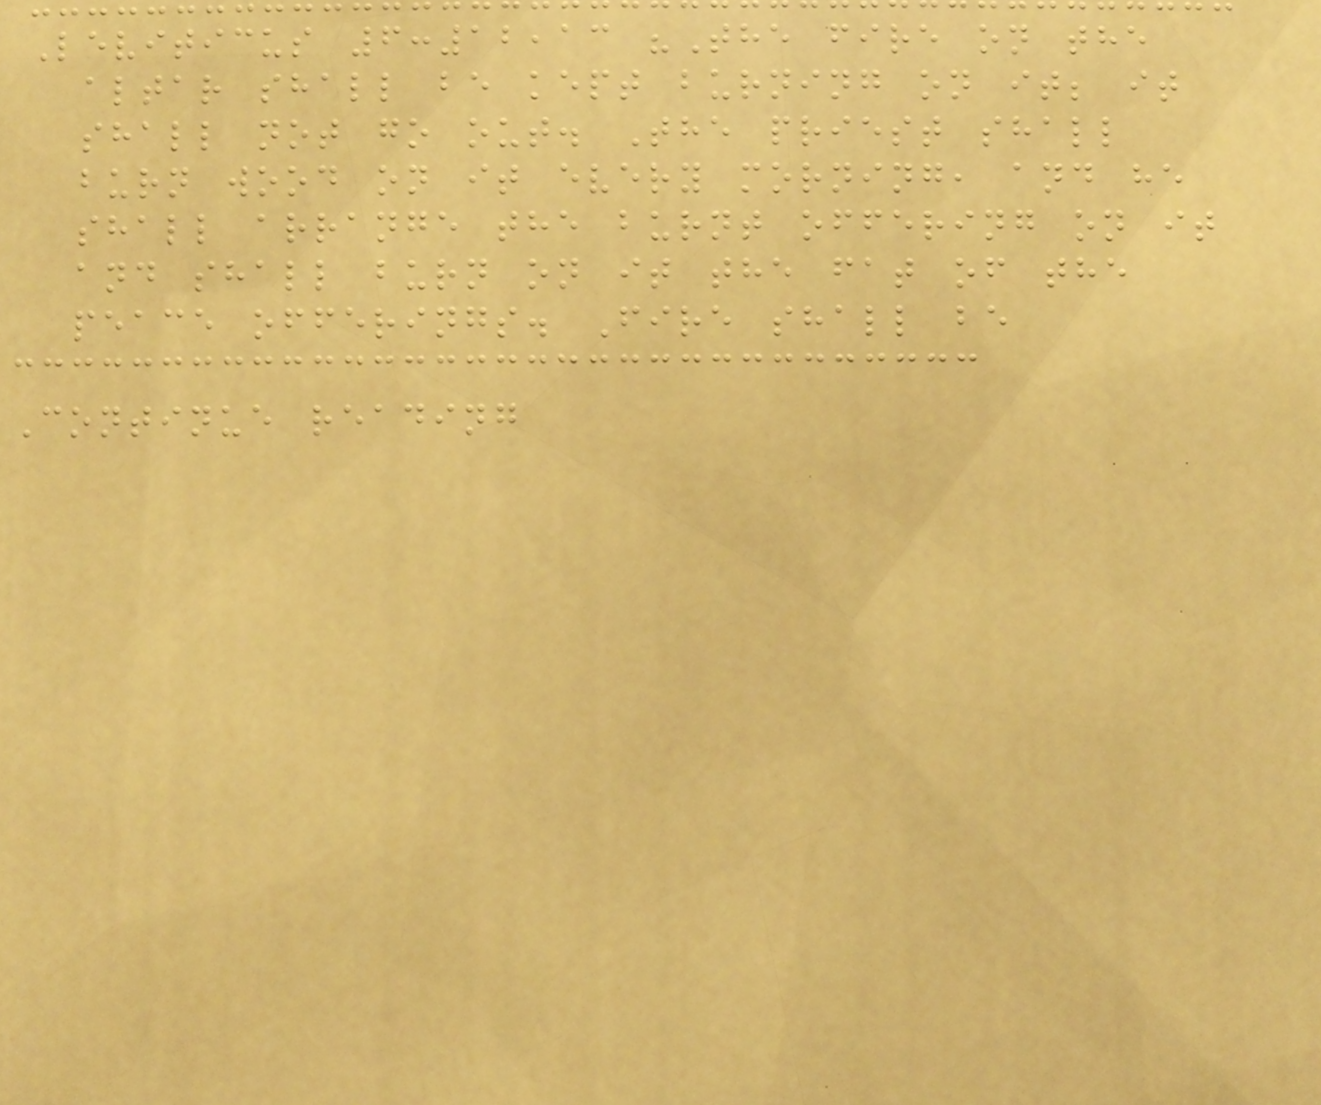Leviticus 6:12,13 "The fire on the
altar shall be kept burning on it; it
shall not go out. The priest shall
burn wood on it every morning, and he
shall arrange the burnt offering on it
and shall burn on it the fat of the
peace offerings. Fire shall be
Continue reading
